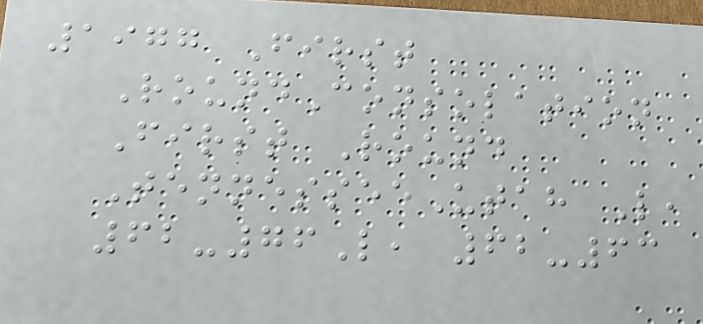1977 First
RoundConsolation
First Round
TennesseeUtah L,
62-76L, 62-63
